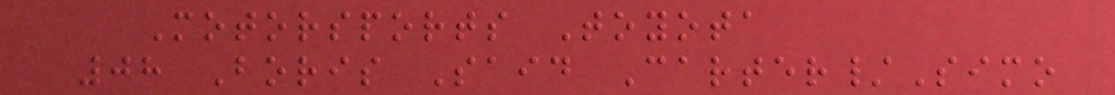Motorsports Toyota
08 Boris Said Carter/Simo
